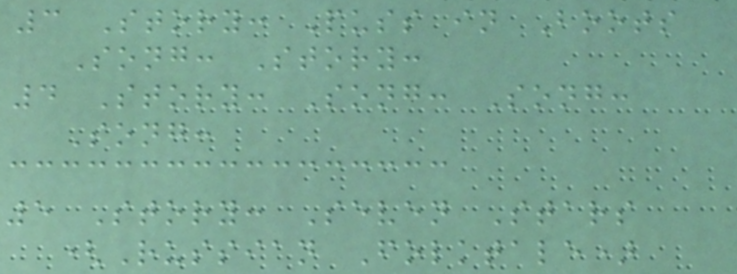3 Story: Puss in Boots
Song: Story:
4 Story: Song: Song:
Song:
5 Story: Seven Stars
(Russian Folktale)
